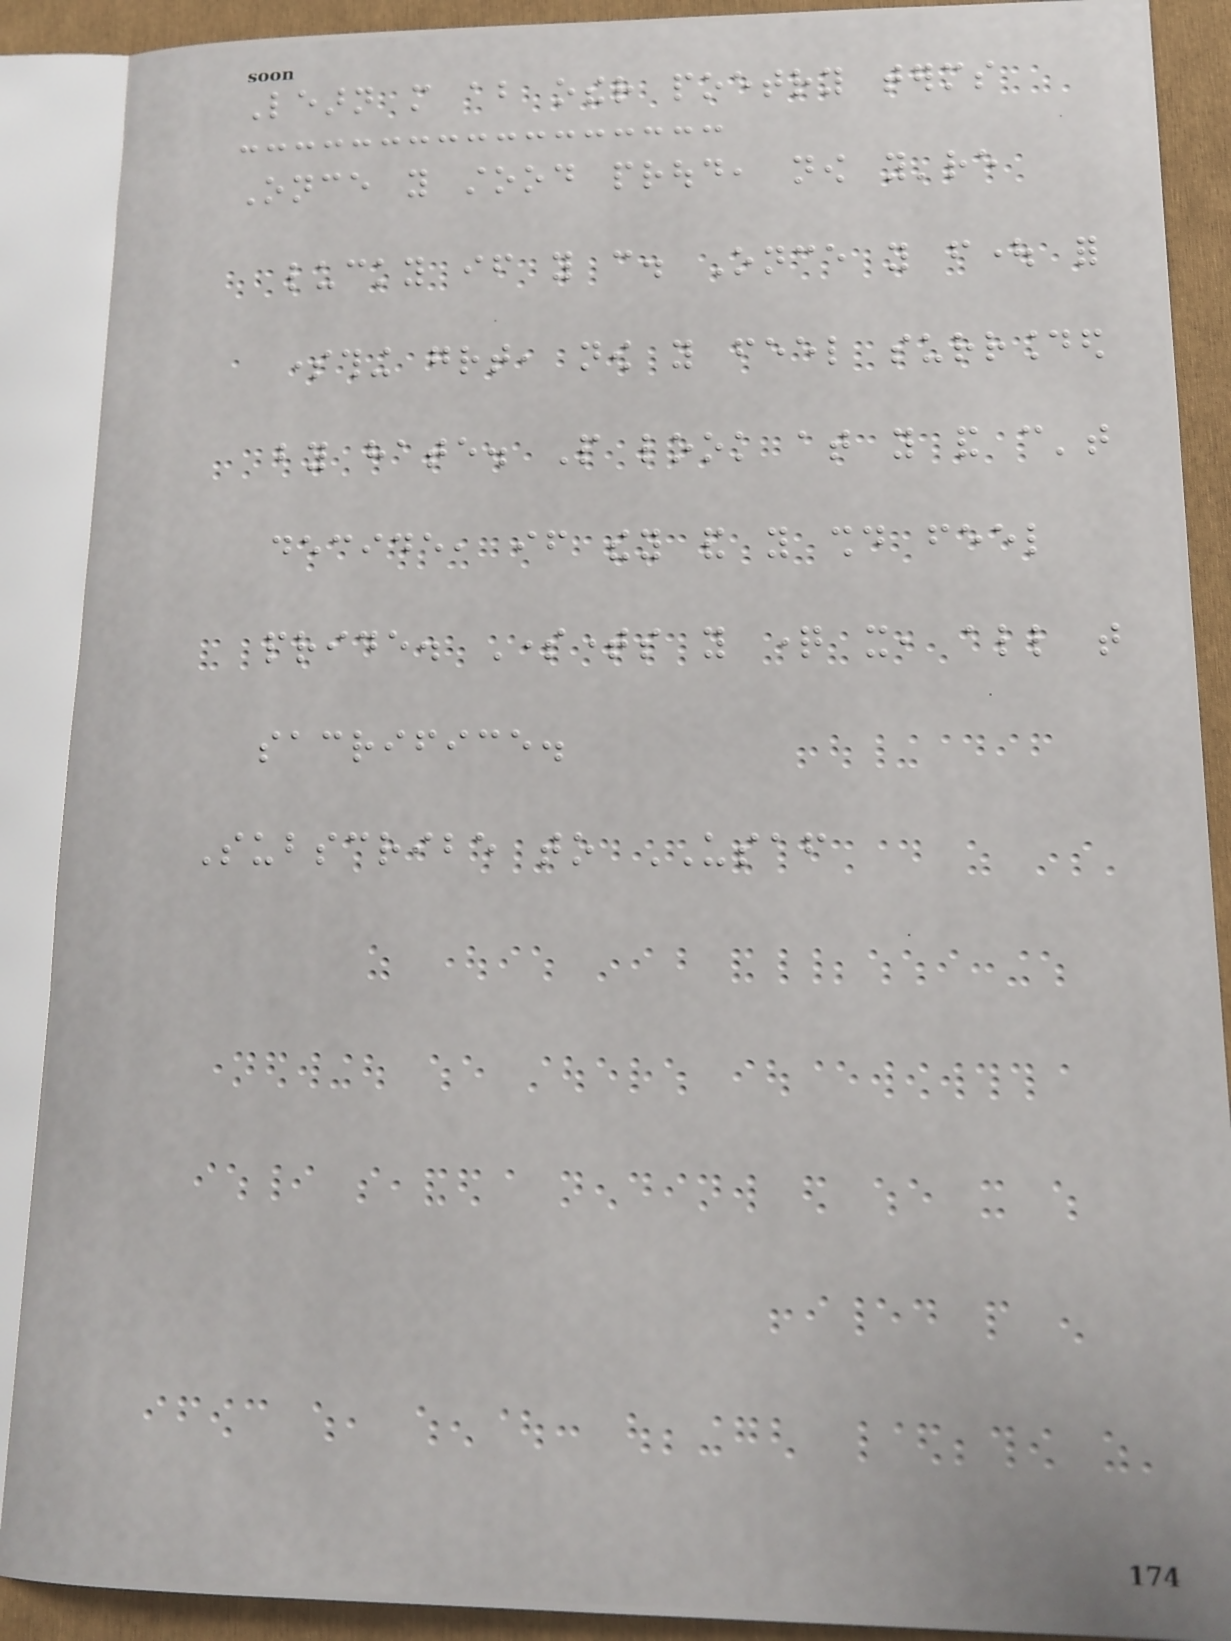Learn more about other poetry terms
Once you stood proud, now you're
lucky if you can. Once you fought for
something great, now you feel surrounded
by hate. People look at you and can't
decide, if they and you should feel
pride. Sometimes you question it, all that
sacrifice.
Subscribe to USAF
